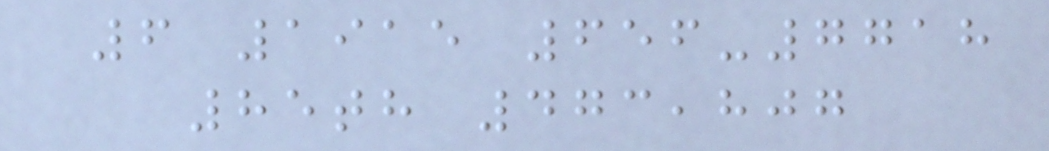6 1915 656-7718
85th 473,807
